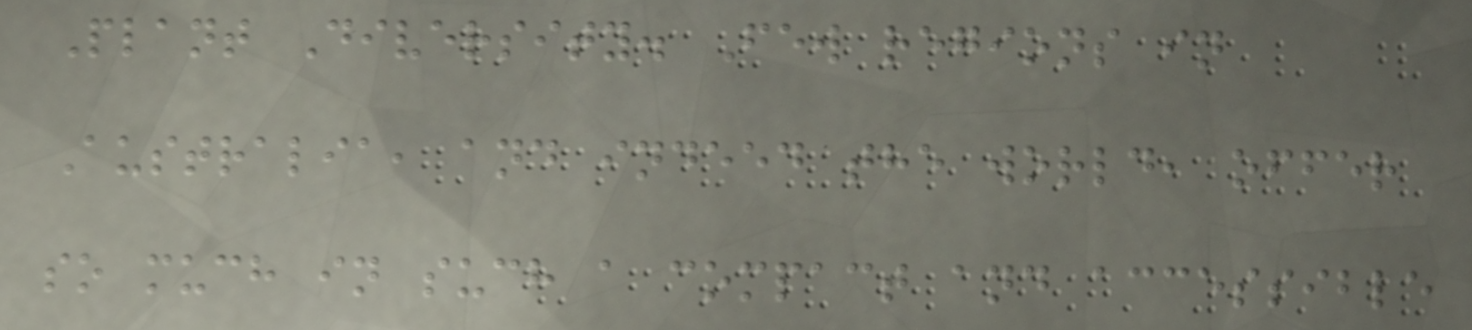Plant Diversity. Few regions in
Australia, and indeed the world, offer
so much in such a compact and accessible
